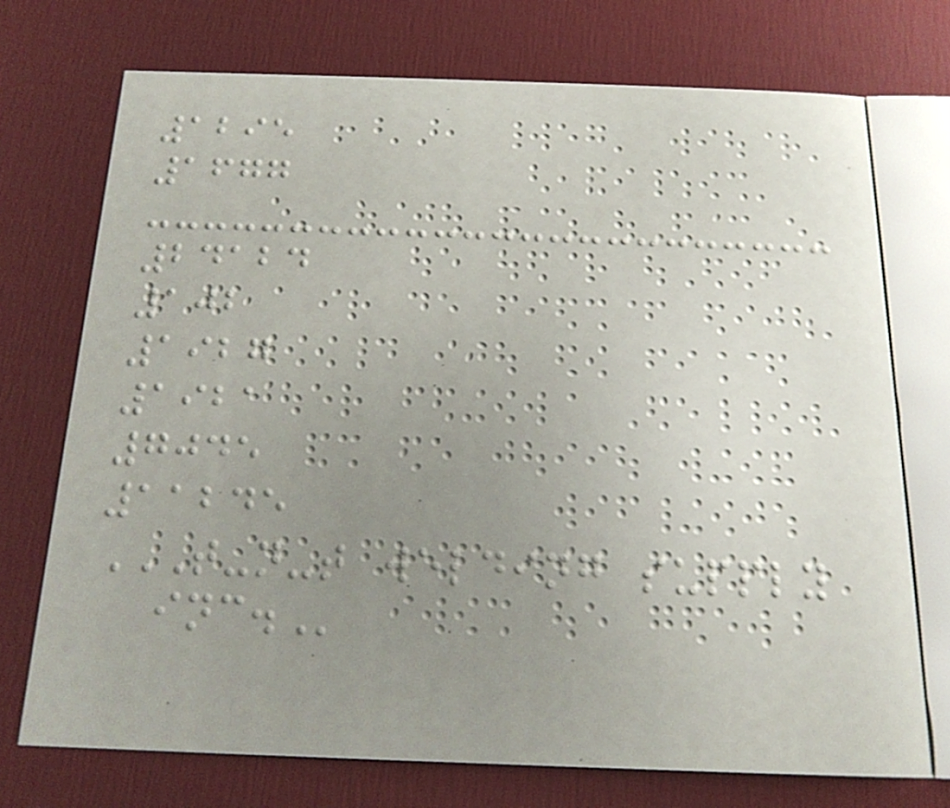1295
1677
24124
102
1927
1921
7045
11245
T-N-T WELDING SUPPLY
INC.
